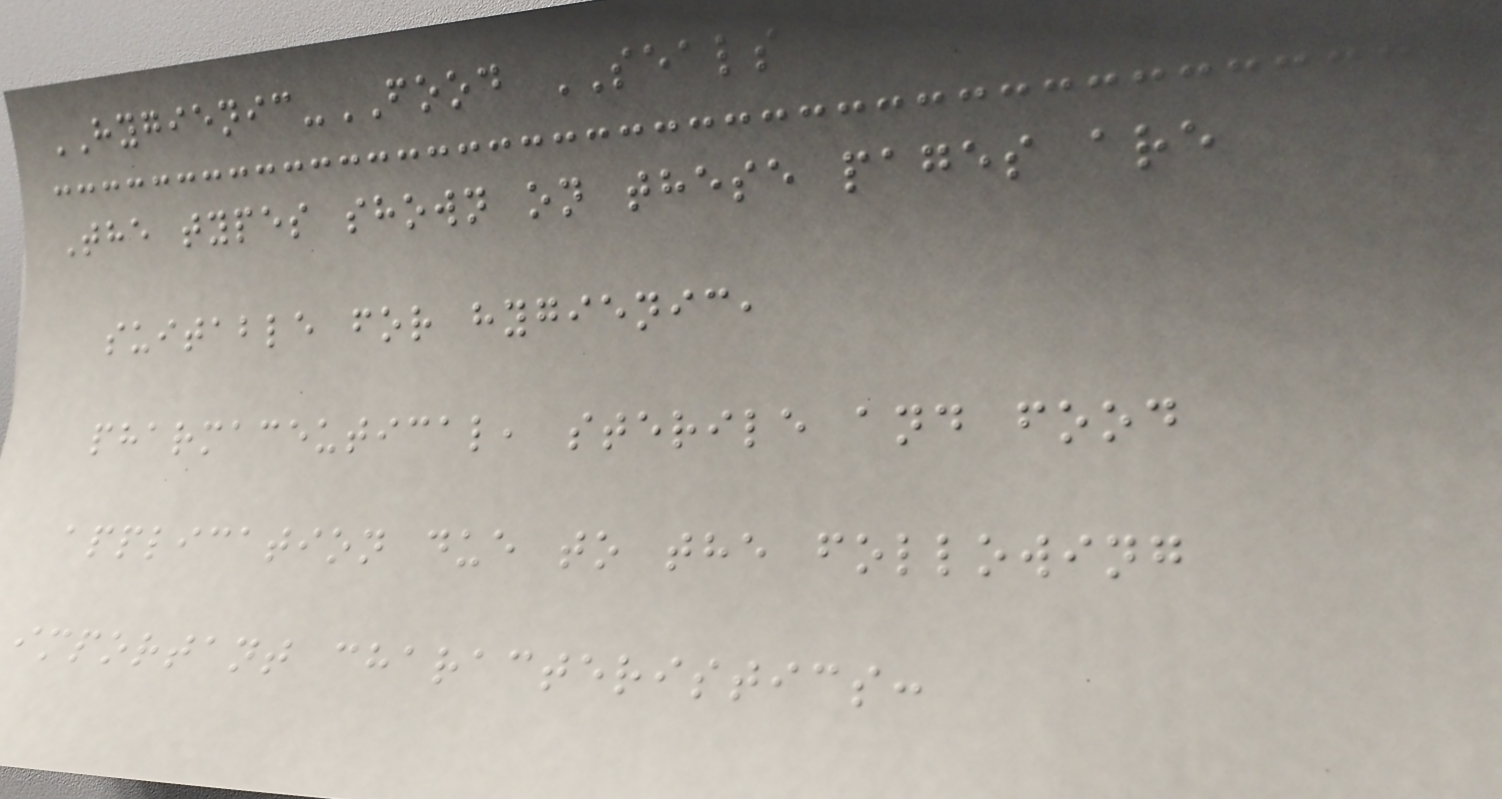HYGIENIC-FOOD SEALS
The types shown on these pages are
suitable for hygienic,
pharmaceutical, sterile and food
application due to the following
important characteristics:
